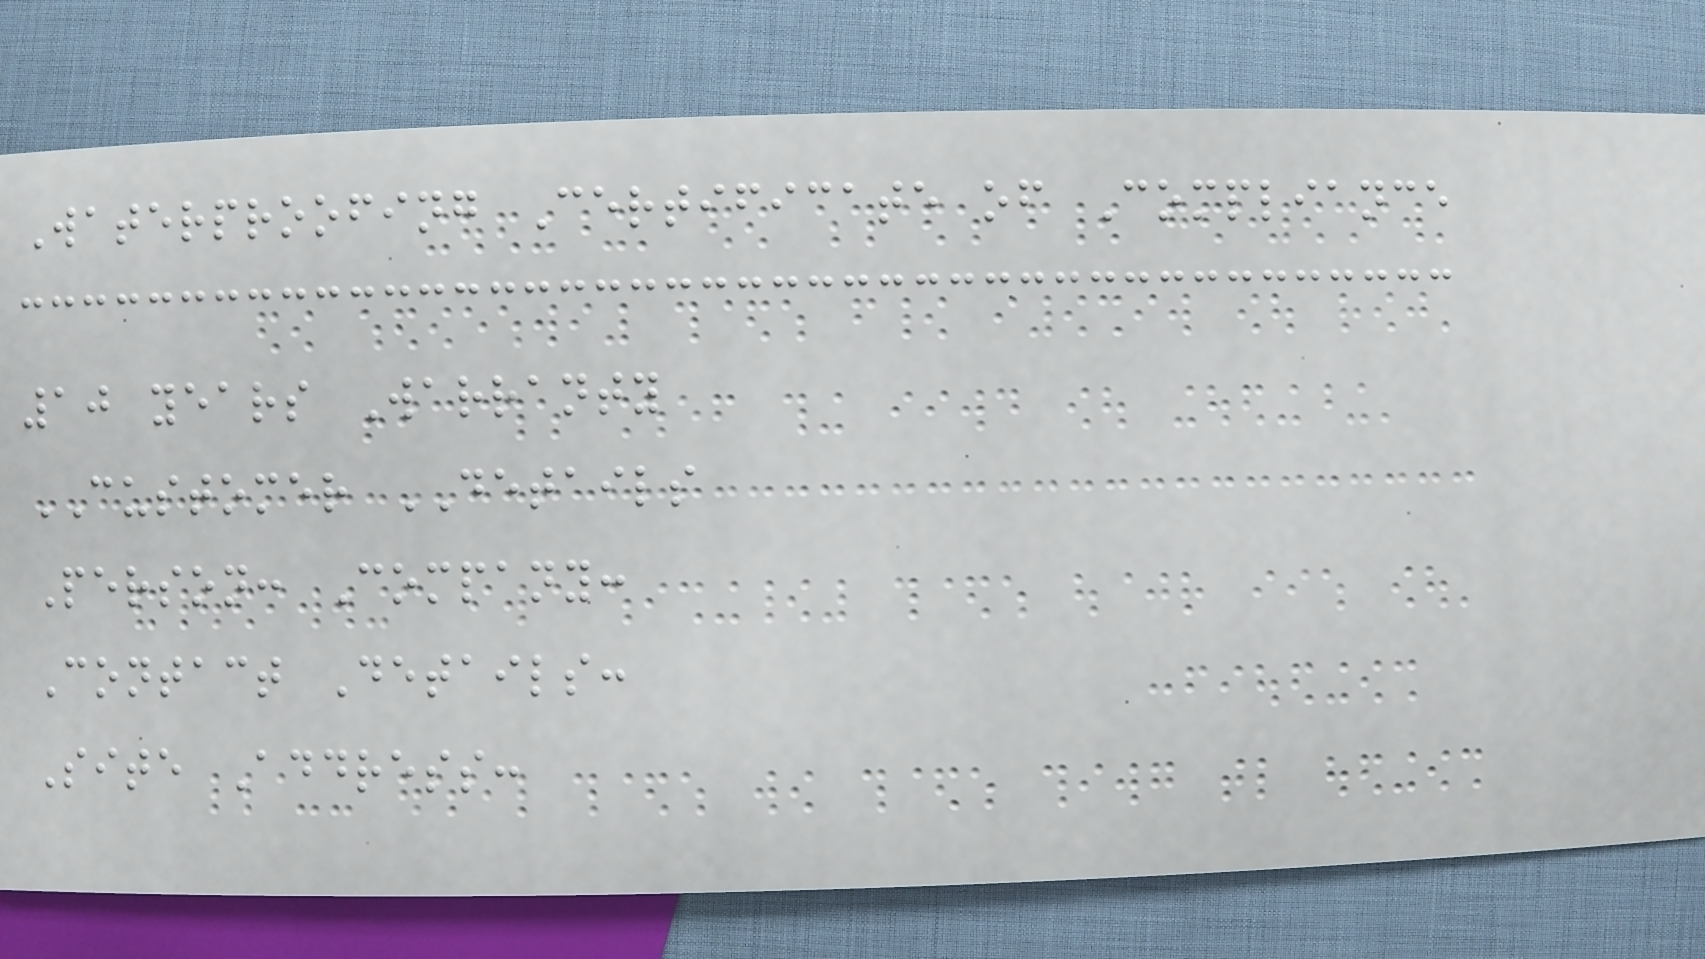Waterproofing Certificate of Compliance
10 years Warranty
CUSTOMER DETAILS
Person: Company:
Contact Details:
Site Address:
